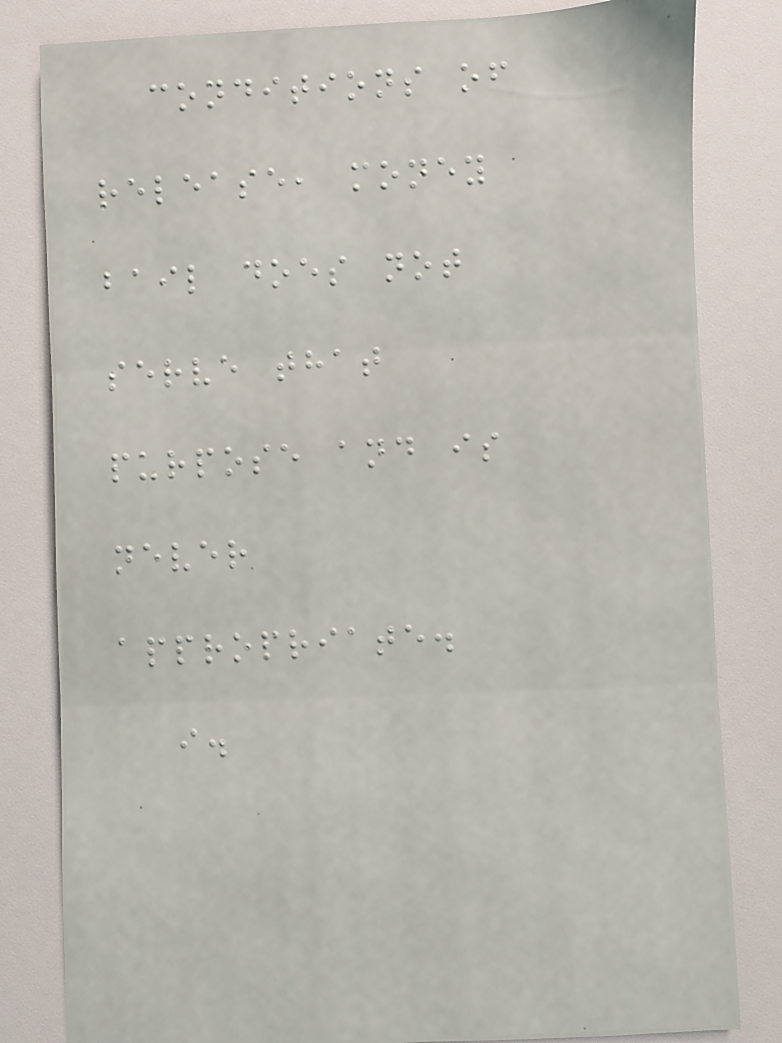conditions of
release, money
bail does not
serve that
purpose and is
never
appropriate.
i.
